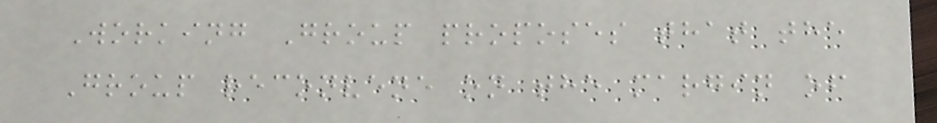Working Group proposes that the
Group reconvene on the margin of
